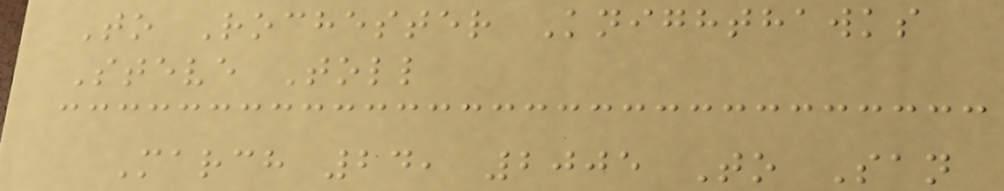To Rochester Knighthawks
Steve Toll
March 24, 2005 To San
